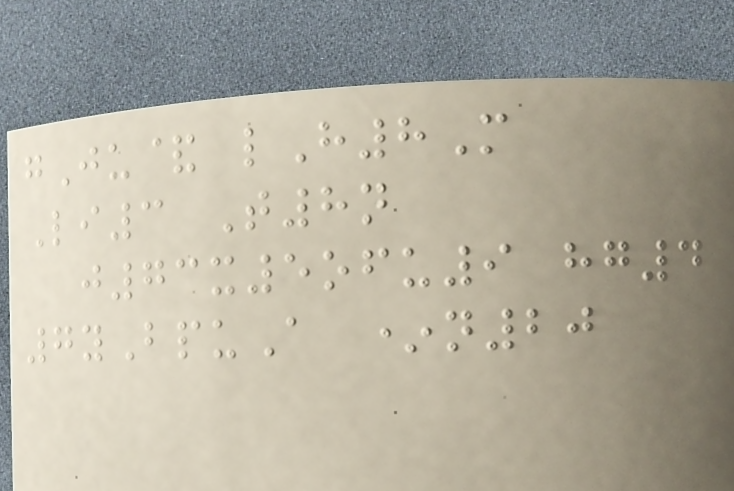gJu& lH8M
Li3 T8n
j73x5ofu9 hg4
7yBpuA *n20
